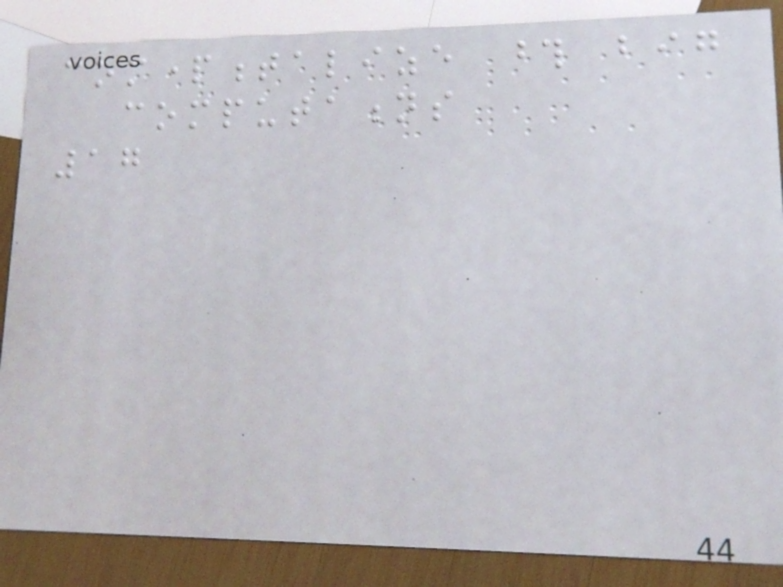compartmentalize those big
computations
17
